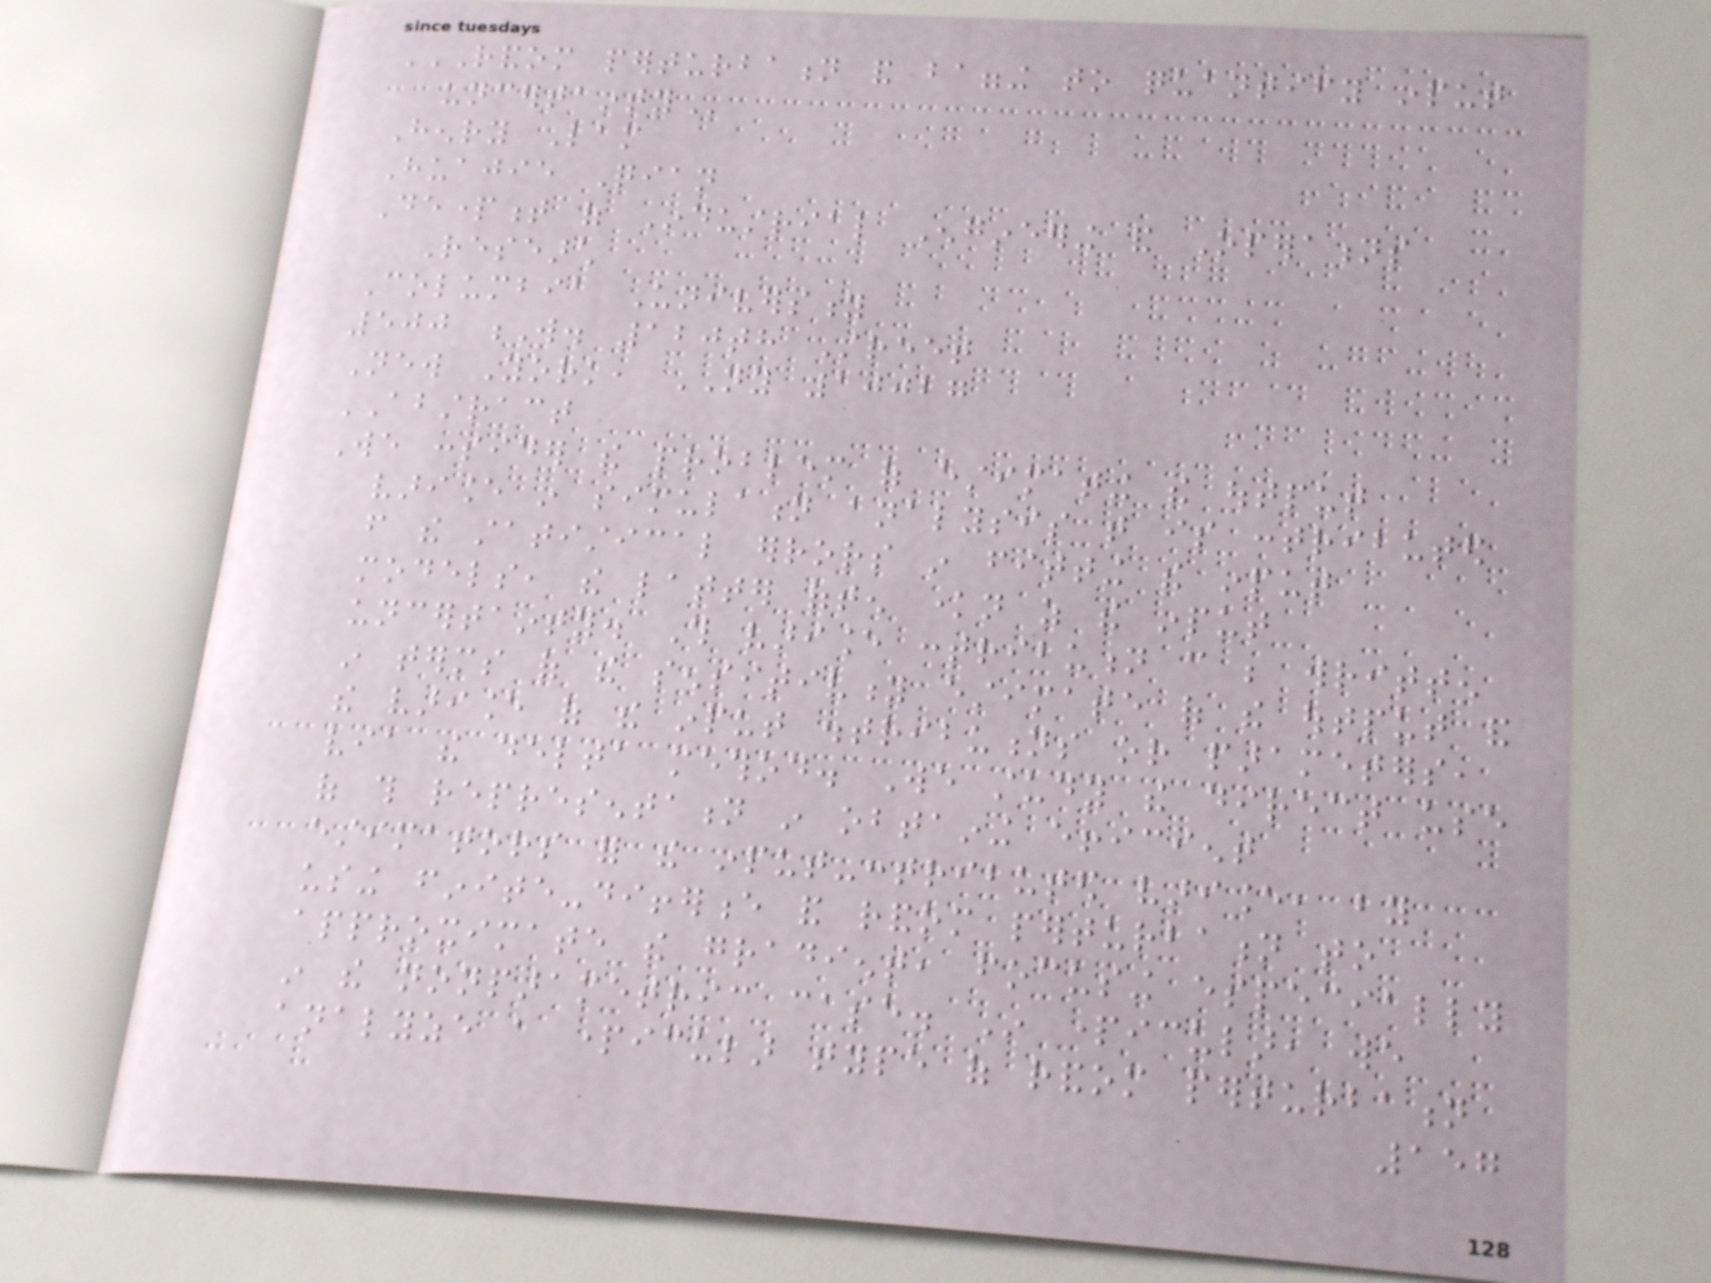RANDOM PERTURBATION AND BAGGING TO QUANTIFY INPUT
UNCERTAINTY
Henry Lam
Huajie Qian
Department of Industrial Engineering and Operations
Research
Columbia University
500 W. 120th Street
New York, NY 10027
ABSTRACT
We consider the problem of estimating the output
variance in simulation analysis that is contributed
from the statistical errors in fitting the input
models, the latter often known as the input
uncertainty. This variance contribution can be written
in terms of the sensitivity estimate of the output and
the variance of the input distributions or parameters,
via the delta method. We study the direct use
of this representation in obtaining efficient
estimators for the input-contributed variance, by
using finite-difference and random perturbation to
approximate the gradient, focusing especially
in the nonparametric case. In particular, we
analyze a particular type of random perturbation
157
